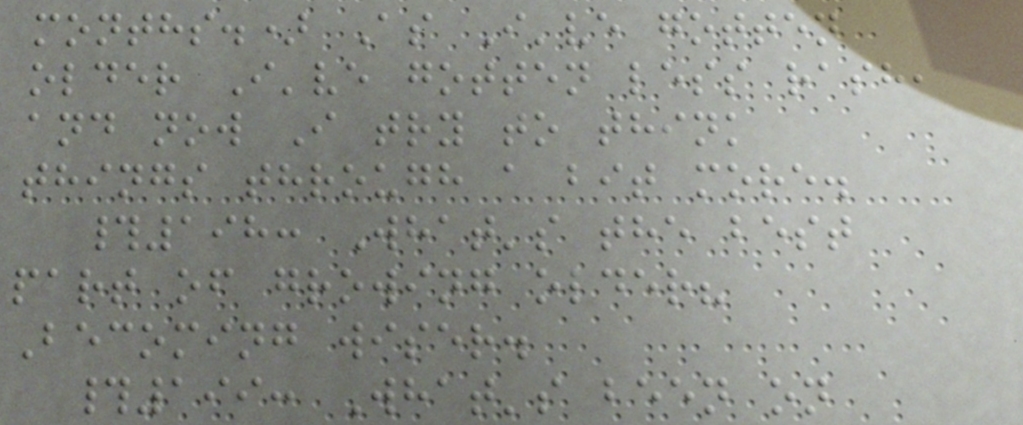months.) As I've gotten
older I've gotten less rash,
and now I try to think
things through a bit more.
#198: What's the best
part of growing older?
Becoming wiser.
#199: What's been on
